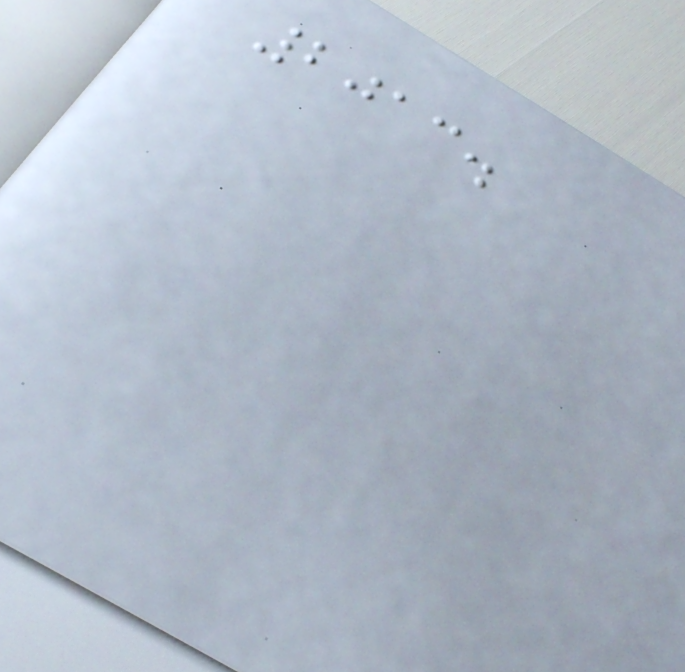2013.
